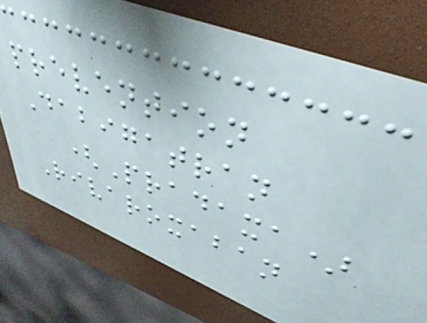prevention
Dabigatran
(Pradaxa)
Rivaroxaban
